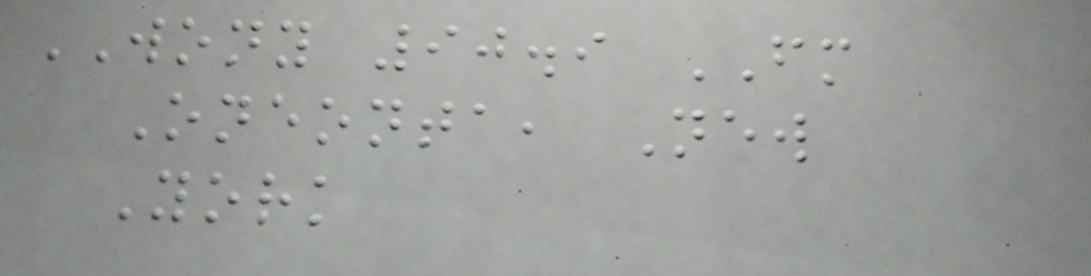WONY 90.9 FM
Oneonta, New
York
